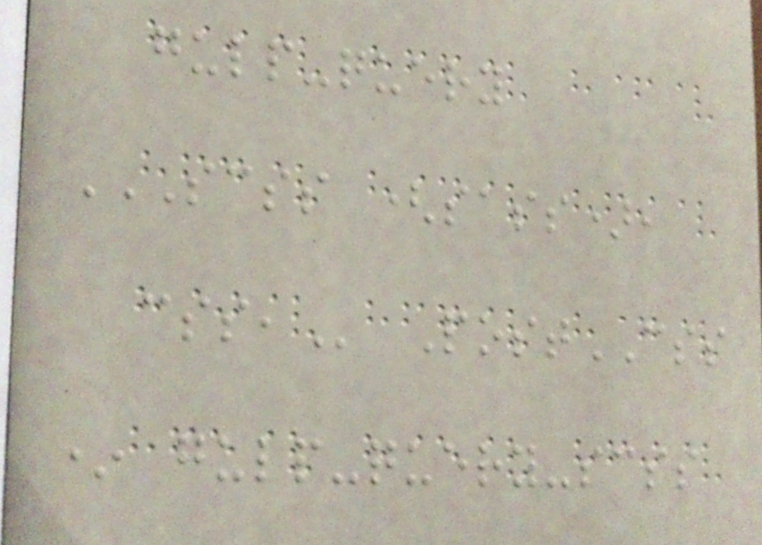gulp-query
SCSS (SASS),
CSS, PostCSS
* gulp-query-scss
